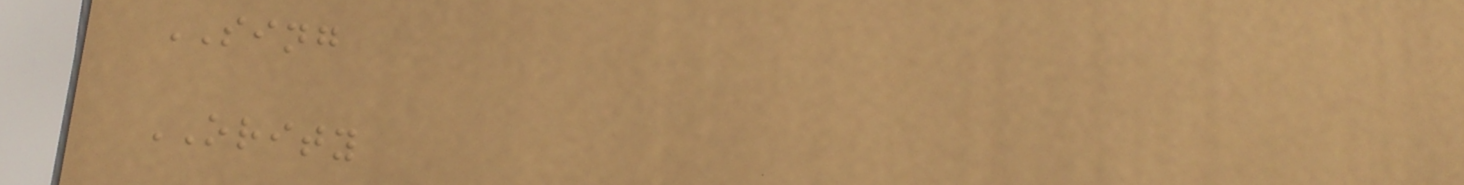SING
ORITY
